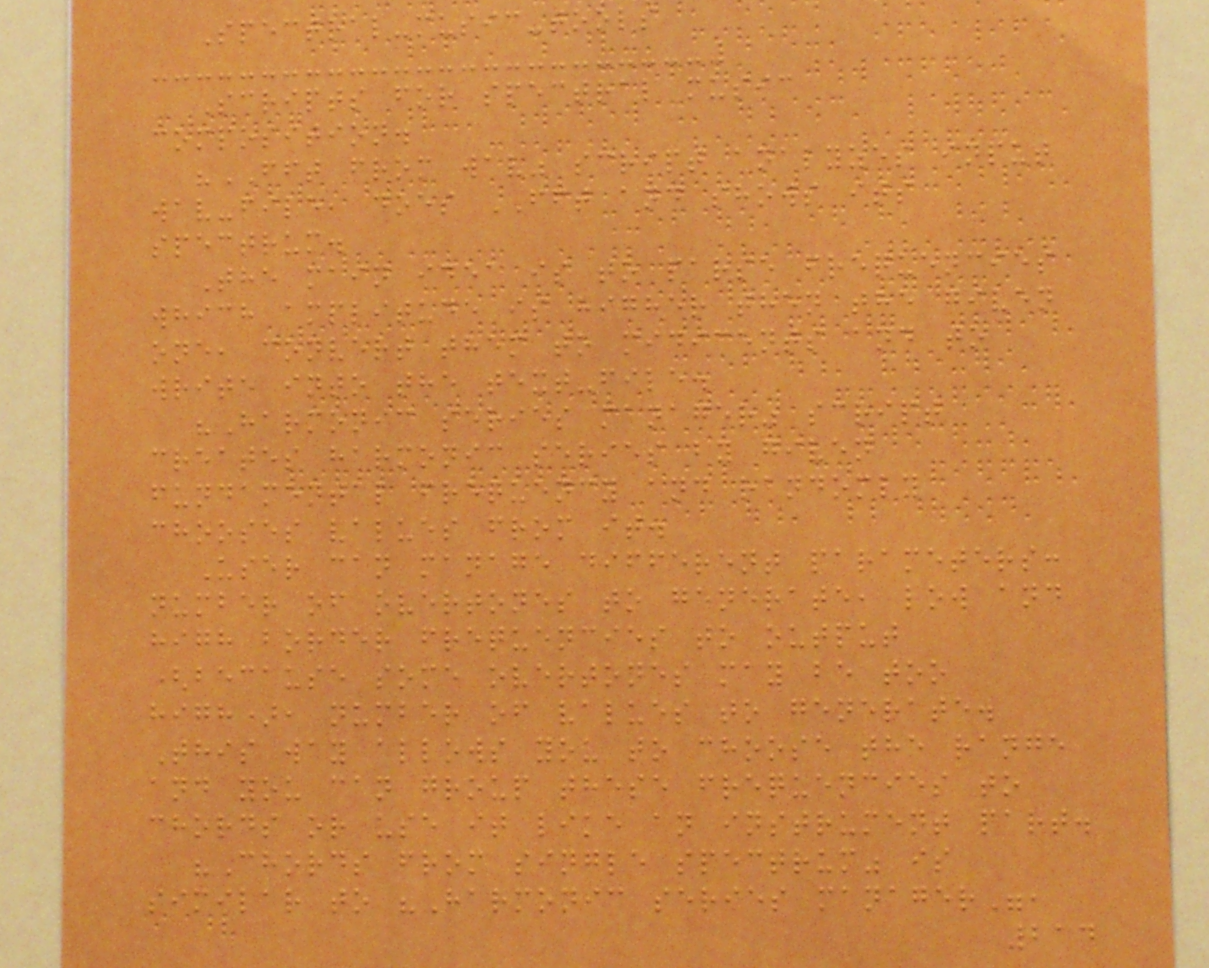Spectral-music-tools
Scripts for spectral music
composition.
"FFT from wav" script analyzes input
wav-file, does FFT and shows its
spectrum.
The main idea is to parse frequencies
which amplitude is higher then the given
one, convert them to midicents and to
write into the text-file.
"Harmonic series manager" script
creates harmonic series by given
fundamental frequency and randomly
chooses values from it.
User can manage different parameters:
number of overtones to generate, low and
high border frequencies to output
(because some overtones may be too
high), number of values to generate.
This way allows you to choose the range
and you can group these frequencies to
chords or use it like an instrument part.
"Chords from single spectrum" is
similar to "Harmonic series manager",
214
